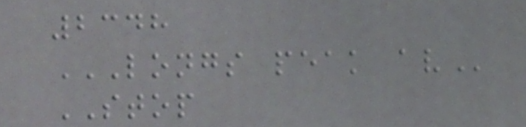2348
LONGS PEAK AV
STOP
